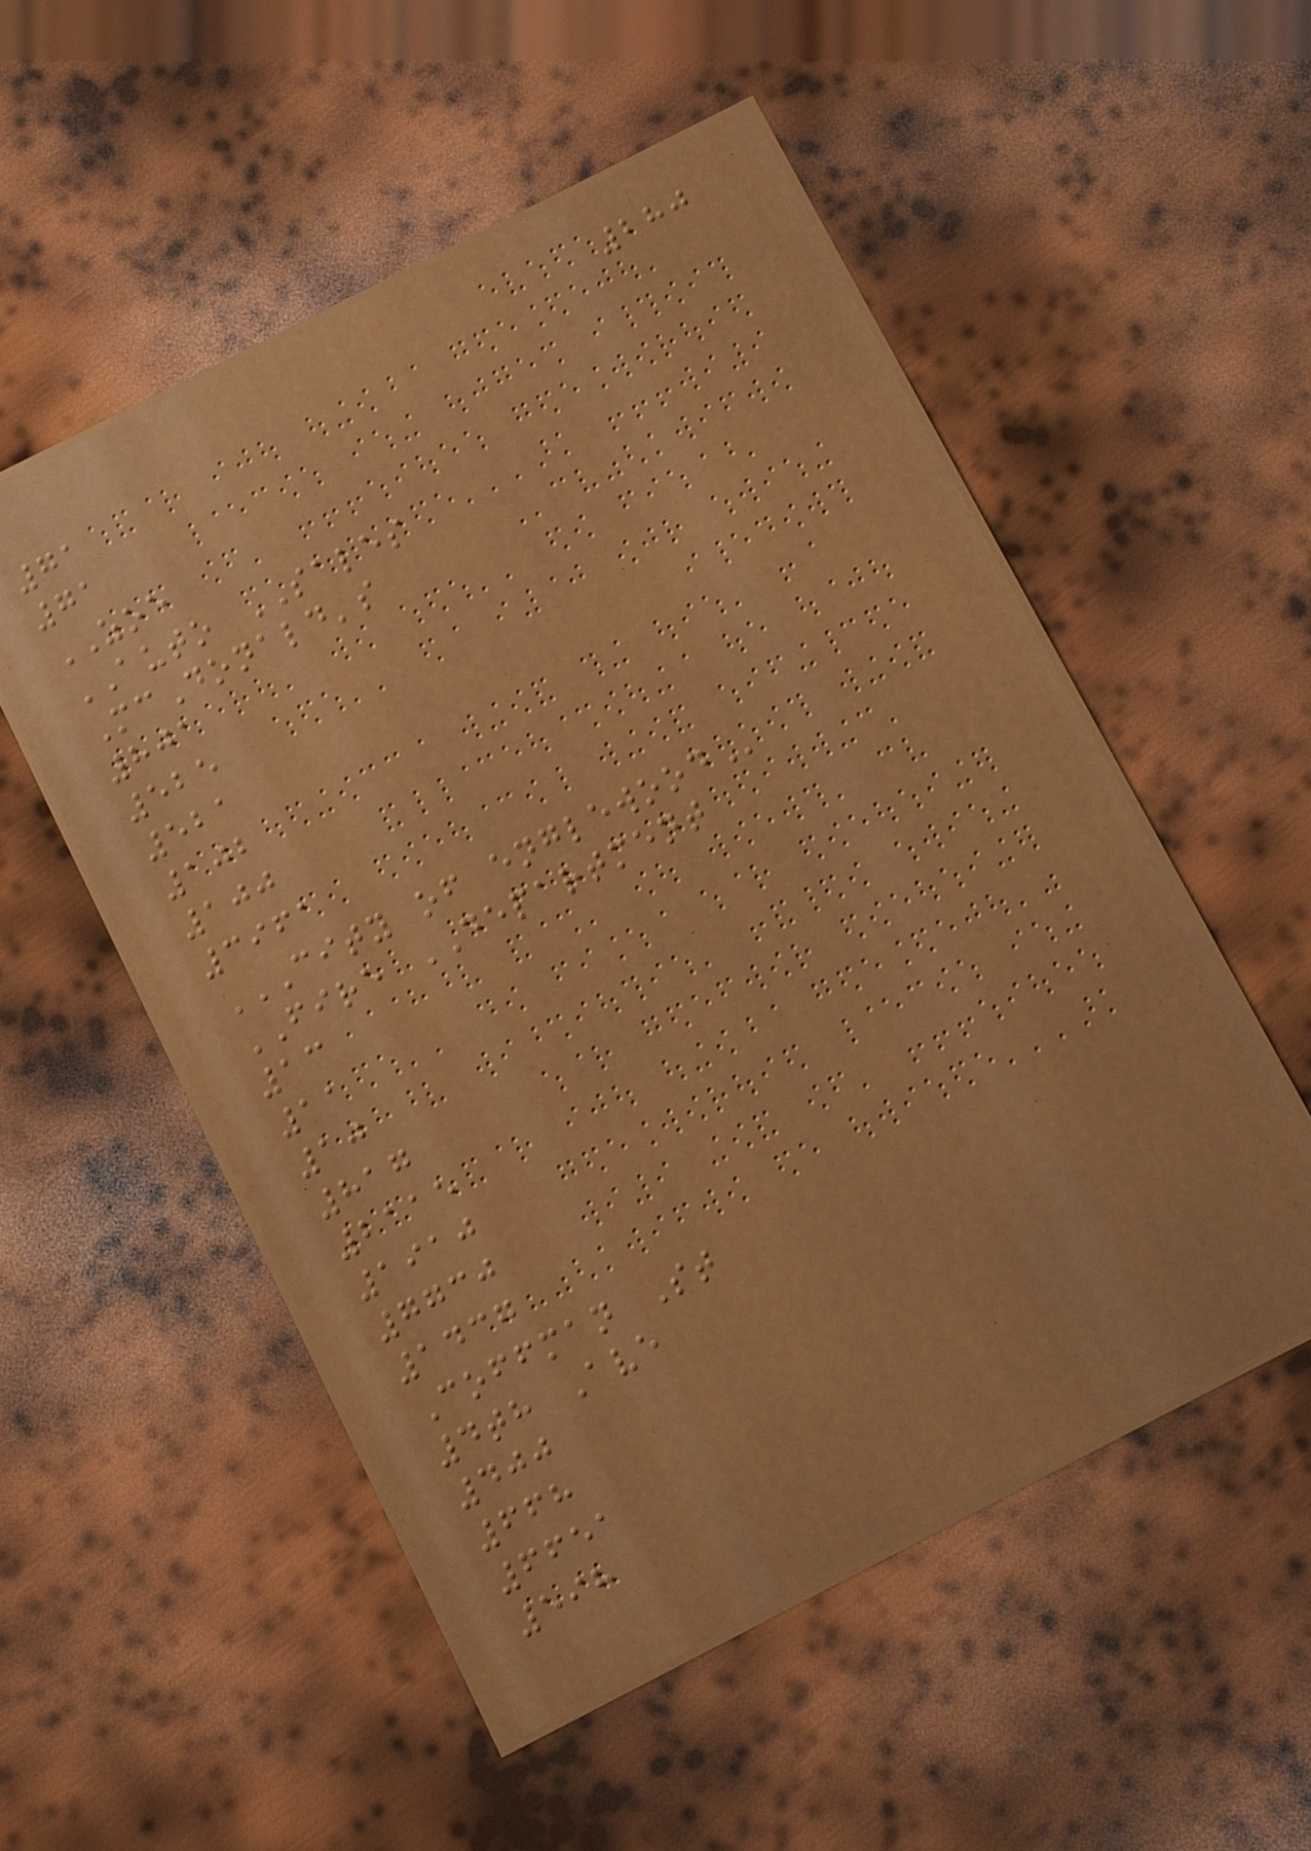280
71
71
ZOE
AUTO SALES
McDonald's
801
525
521
102
100
3961
CITY OF ENGLEWOOD
FIRE DEPARTMENT
13
11
10
817
2115
1910
7730
1437
Coffman St
4th Ave
400
668
6651
598
